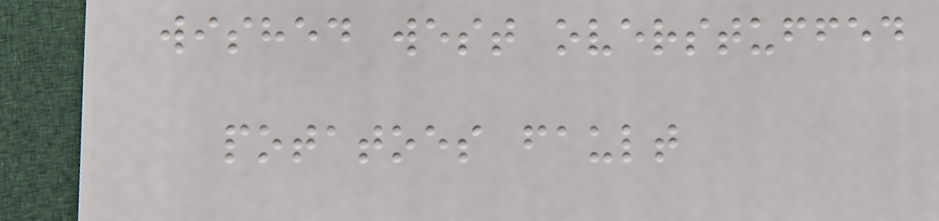wished west overstuffed
potatoes fault
